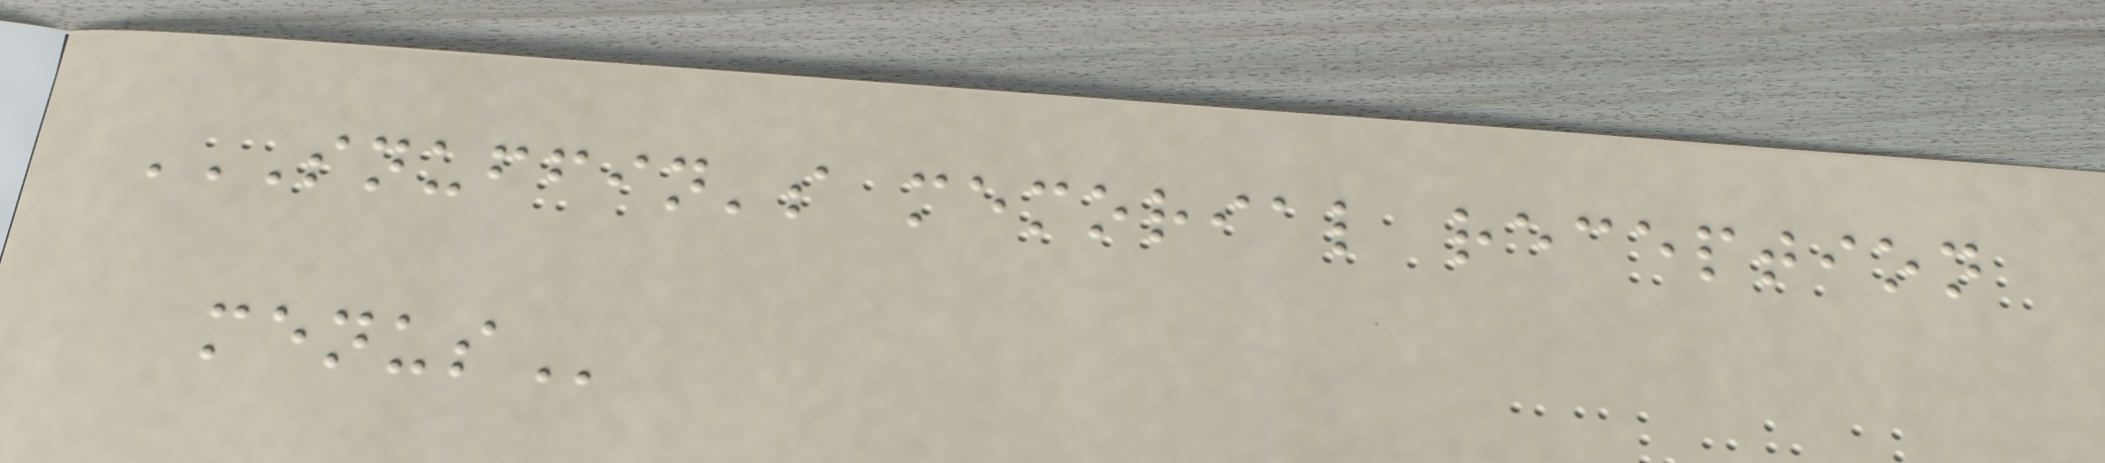SNUFFIN'S MEMORIAL RECEPTION
MENUS
